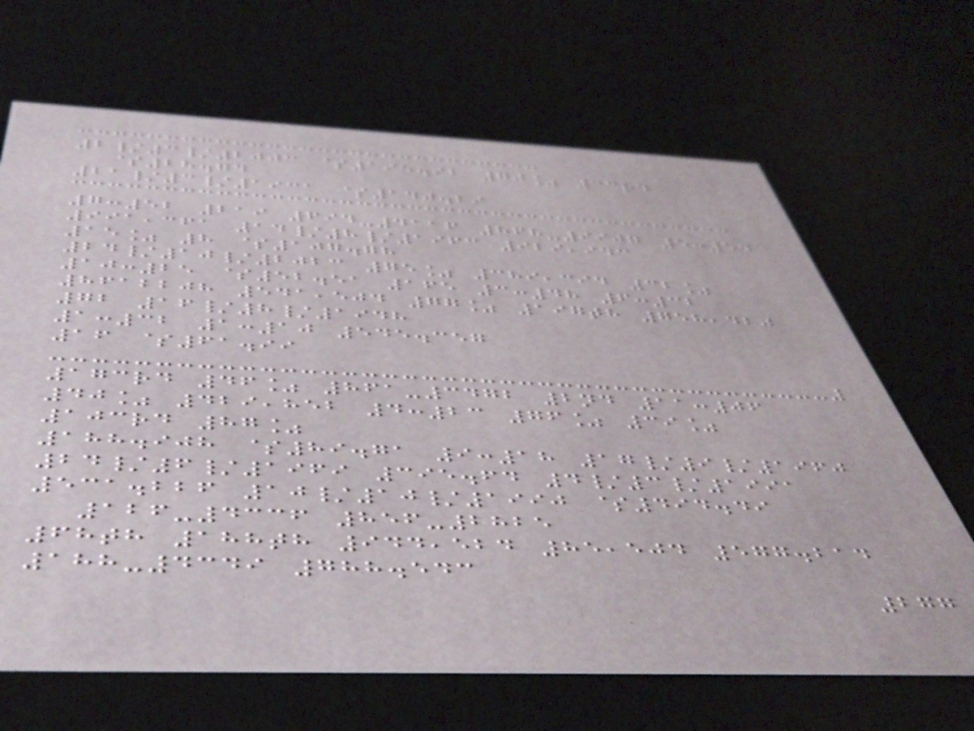2/3/2003 $195.92 70% 33rd
$28.74
21/3/1931 $140.29
7:52 219 694-4116 868-9907 5:54
991,361 14/8/1963 929,943
15% 8 $107.78
24/10/2023 75% 389,394 32%
10:25 $52.51 165 3:48 6:32
8612208 541,504 77% 197th 758,420
72 16/8/1948
1:32 1:10 545.357
16 $61.99
173rd 46% 861-3472 2nd 11:06
40% 429,852 4:23 76% 39%
103rd 87%
188.908 $89.71 9:18 17/9/1960
24/6/1969 395.64 4/3/1991
531.226 10/10/1990 $494.49
126-4336 856-2825
68th 188th 944,524 85,504 577.214
188-4349 788.543
277
